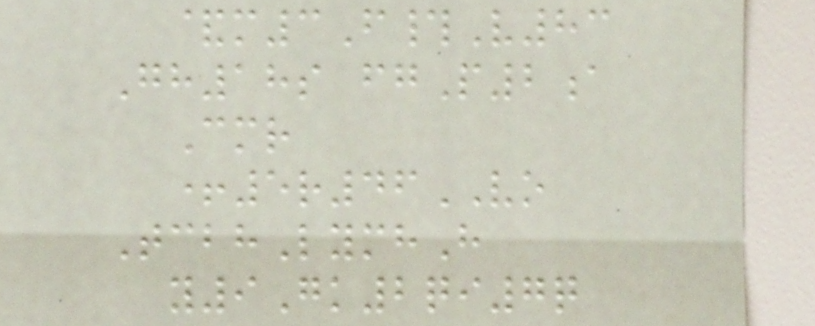&m3F#V83
Gh18s fgP2a
Cmr
+5r46VO
TcbhLymhH
y9Gk2qi7q
